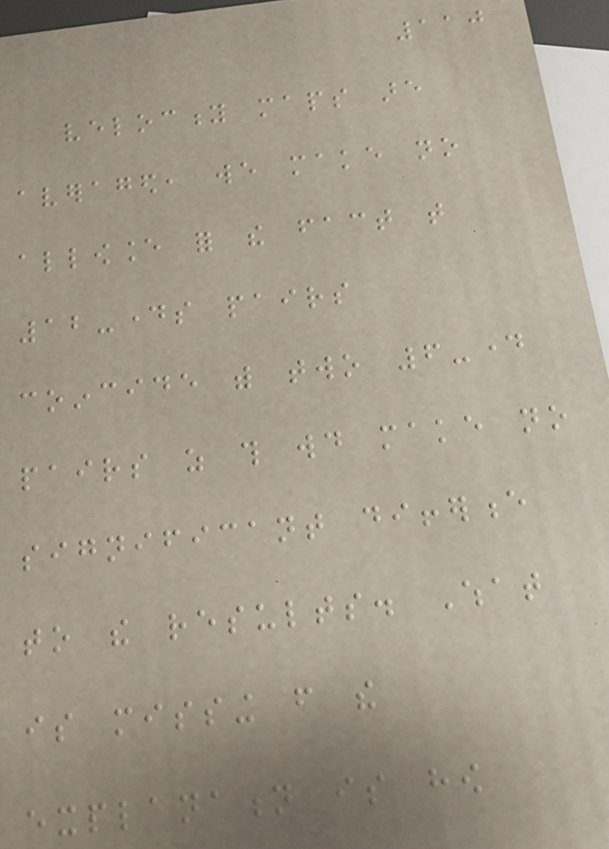110
velocity maps are
averaged, we make no
allowance for the fact that
12-days pairs
coincide with two 6-day
pairs as this would make no
significant difference
to the results. What
is missing from the
explanation is how
